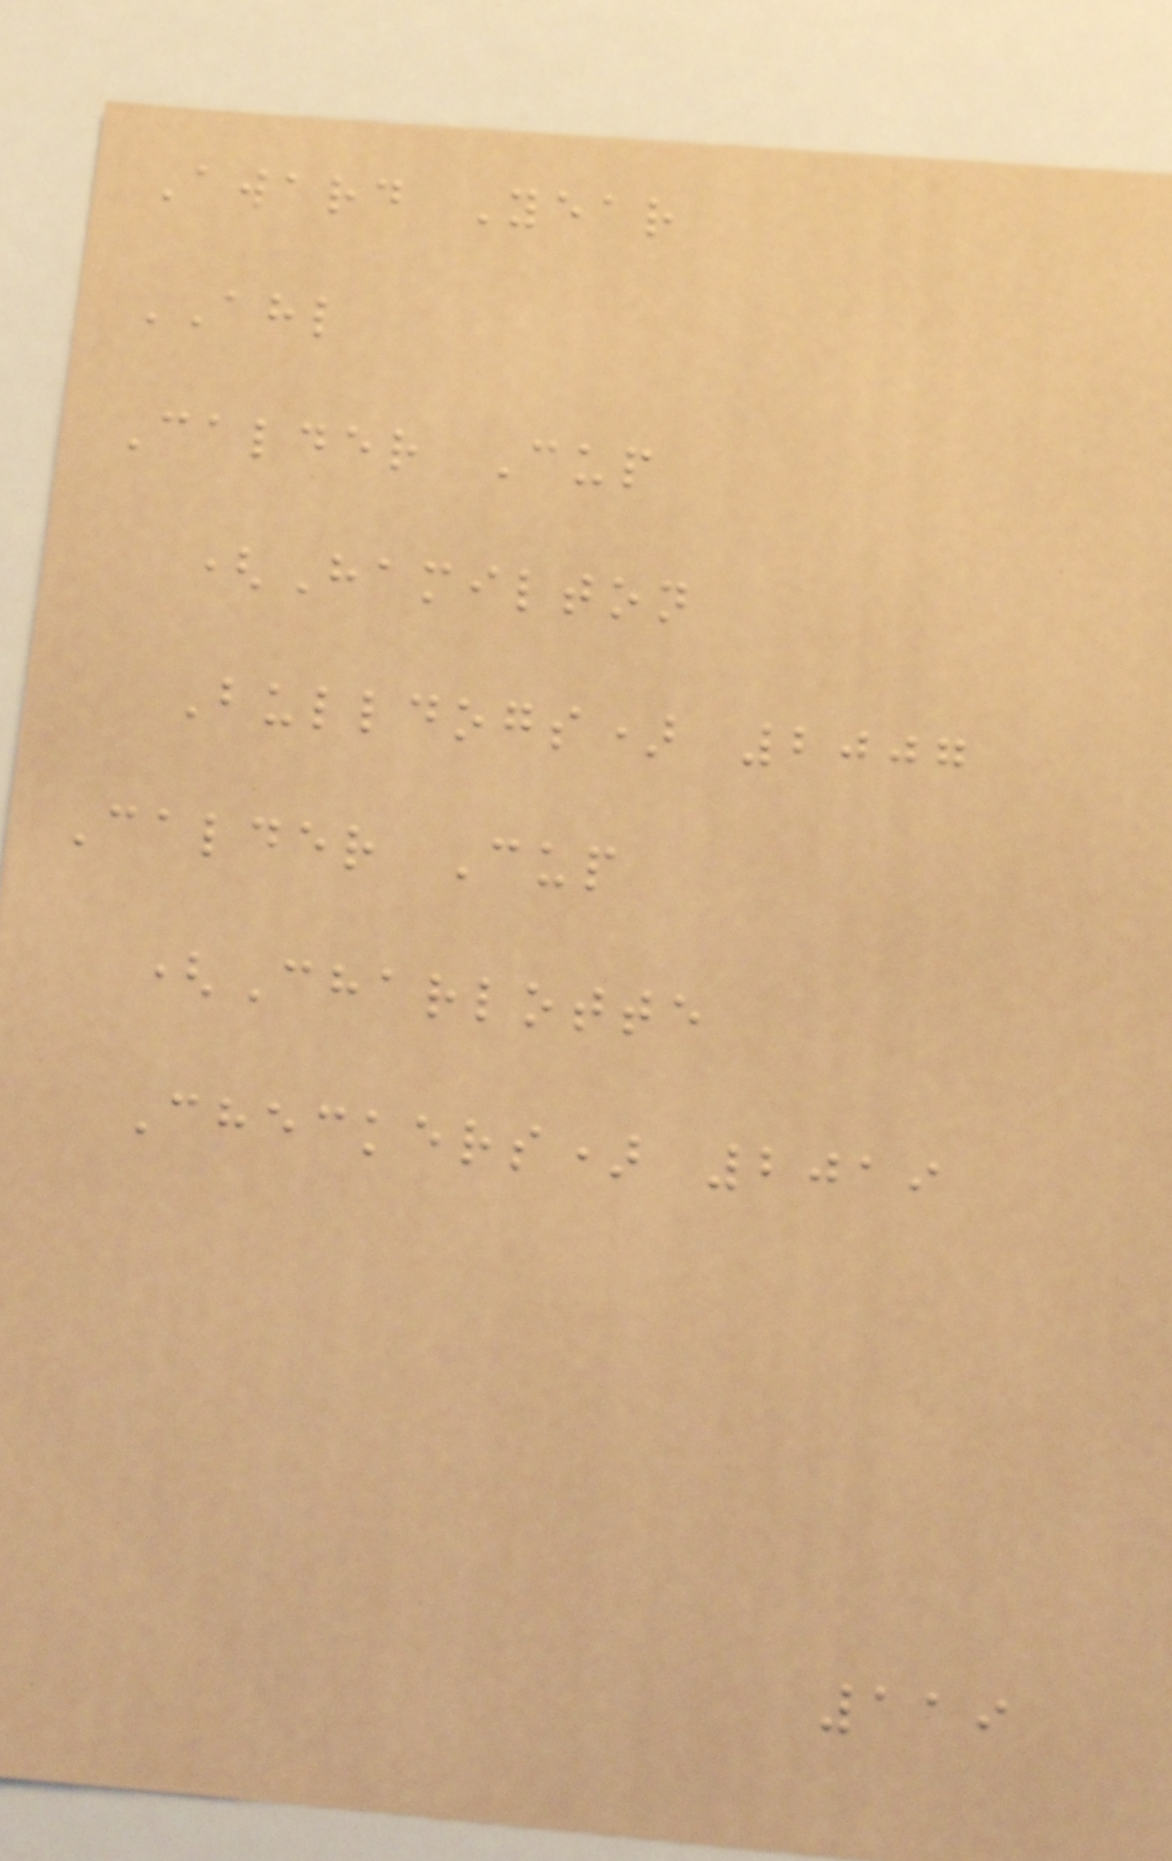Award Year
AHL
Calder Cup
(Hamilton
Bulldogs) 2007
Calder Cup
(Charlotte
Checkers) 2019
119
